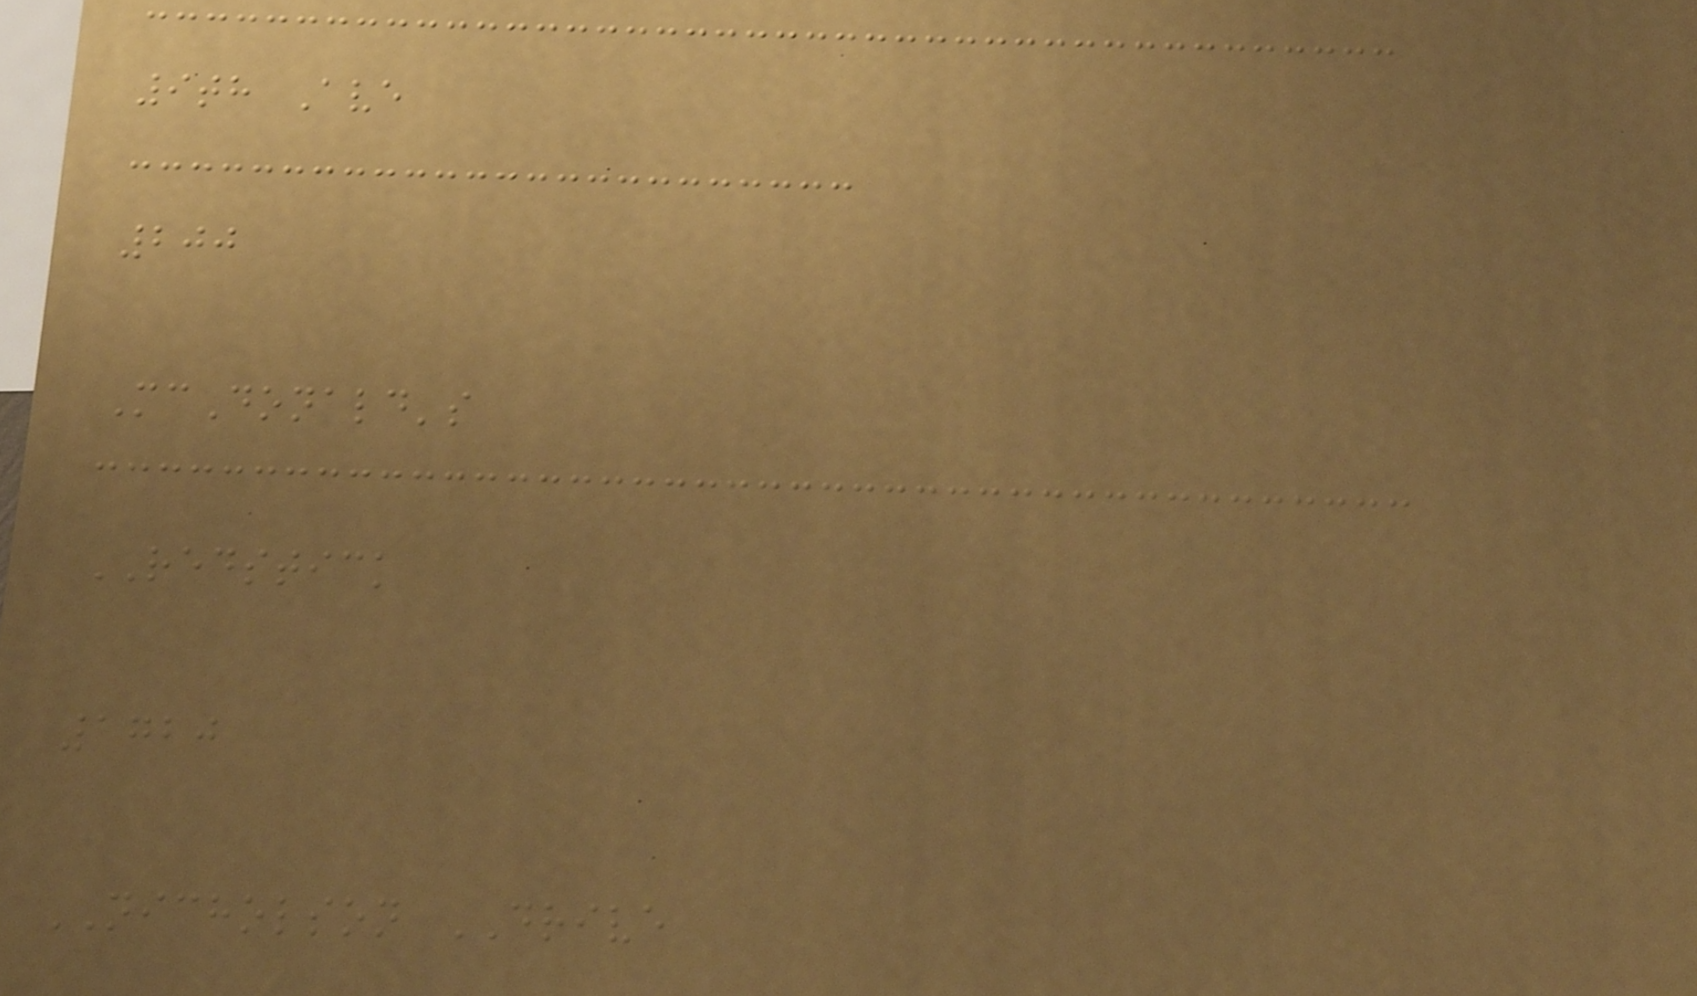9th Ave
200
McDonald's
REDSTICK
1720
NICHOLSON DRIVE
